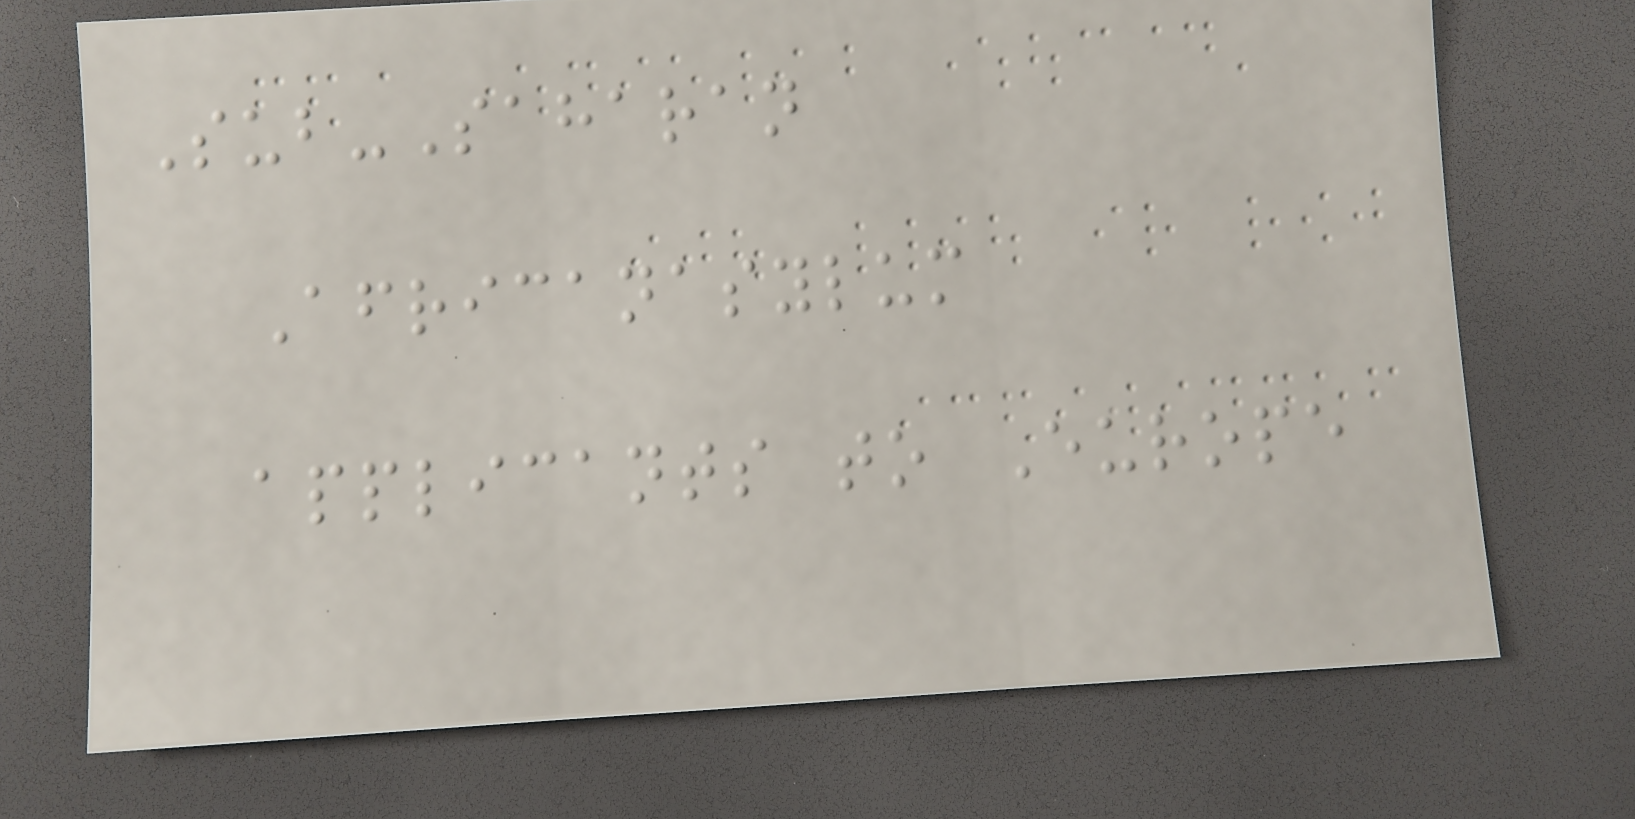Sub-Saharan
Africanasylum
applicants to Europe
